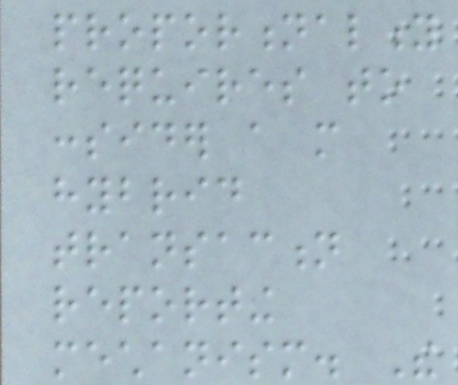proportionality
requires to
consider a more
hybrid
transaction
reporting
mechanism. The
